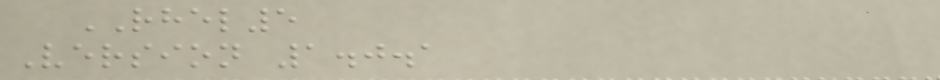RHEL5
Version 1.0.1
